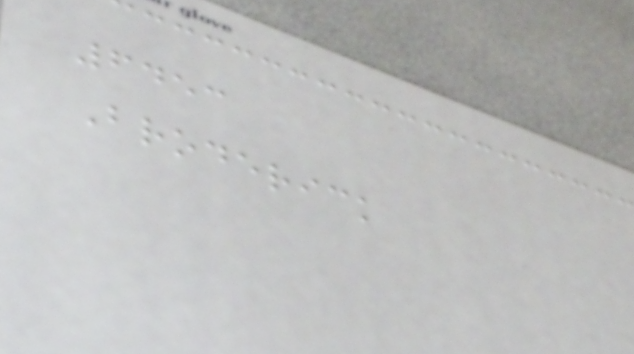6453
Broderick
